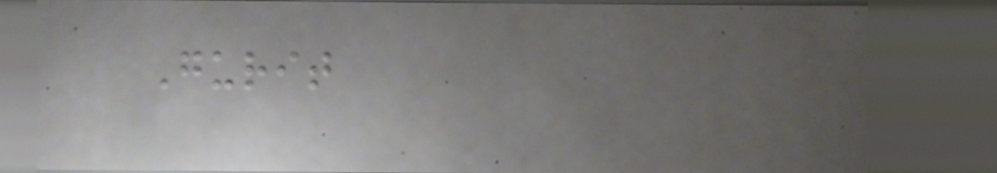Gurit
